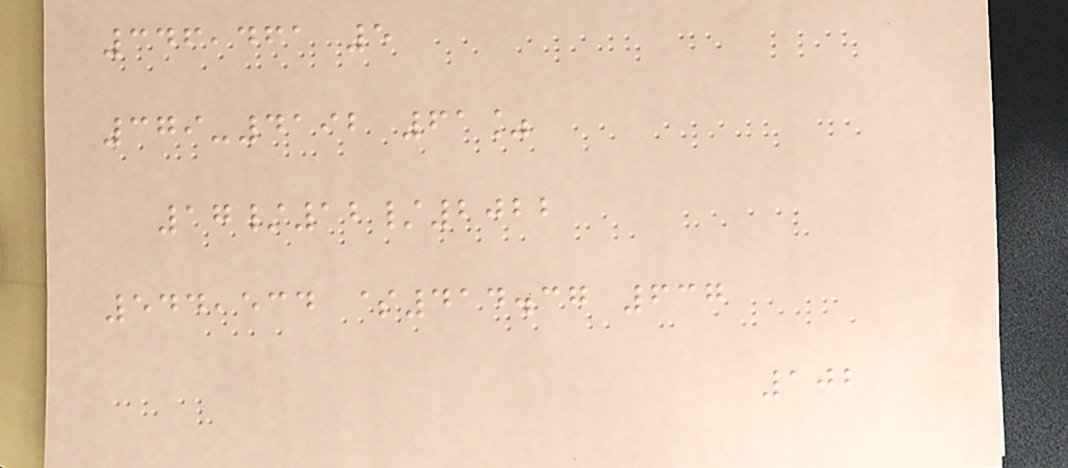346,461 5
379-4192 61%
17/12/2022
544,534 $414.37 637
102
